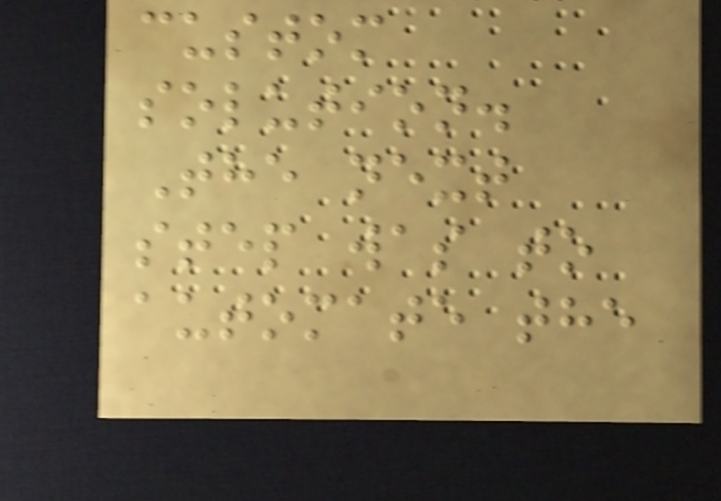custom
solution.
The next
step was to
automate the
